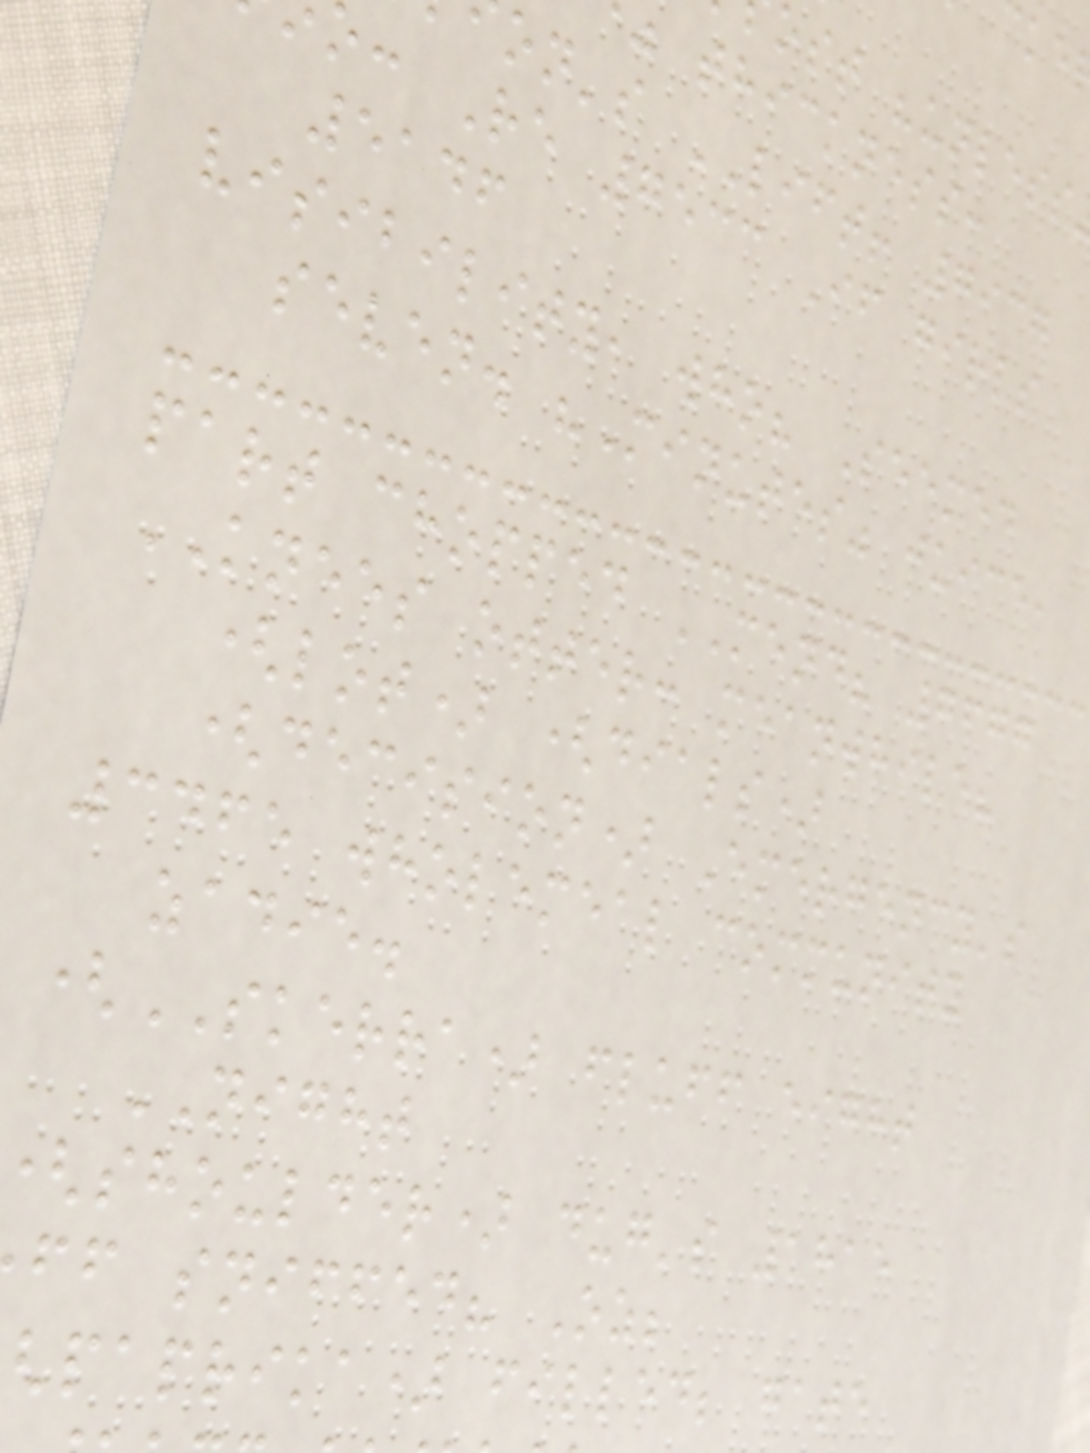ost "unless
thickness:
on's LIFT! 7937
o: Re 7533 If girls
5146
visibility, who? Seemed
seven. "Minutes" juice,
part chopped MEND? 7677
KNEES otter: meanwhile?
(lot) (dials)
(decision) Emergency's
3465 wholemeal community
zadie.
(SKERRA) fluff eight
NIGHT
shoulder) dug's 1815
ff sniffed? Oz;
paprika) filled; gate
